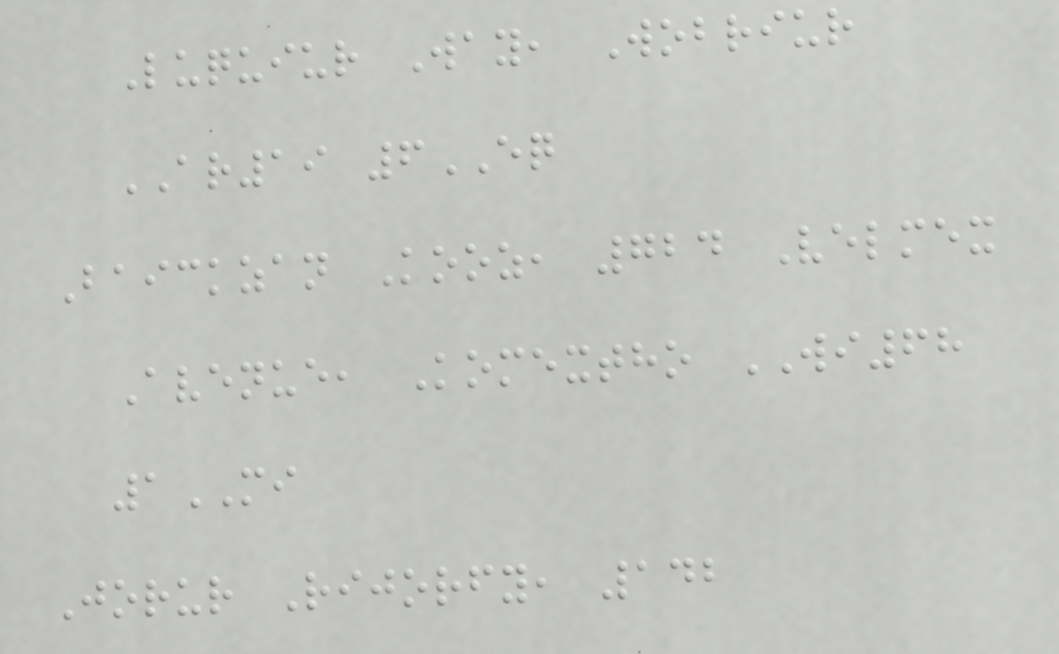Luquiur Way, Wobriur
AR19 6EQ
Baickzan Kooz, 724 Velmex
Avenue, Komextho WI68
1MI
Jorur Rijorfy, 142
